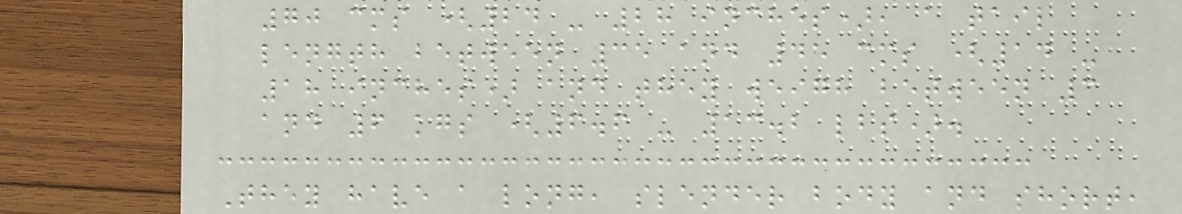70 cms (24 - 28 inches), a tail
length between 35 and 45 cms (14 -
18 inches) and they weigh between 3
and 6 kgs (6.6 - 13.2 lbs).
They have a long, slender body and short,
